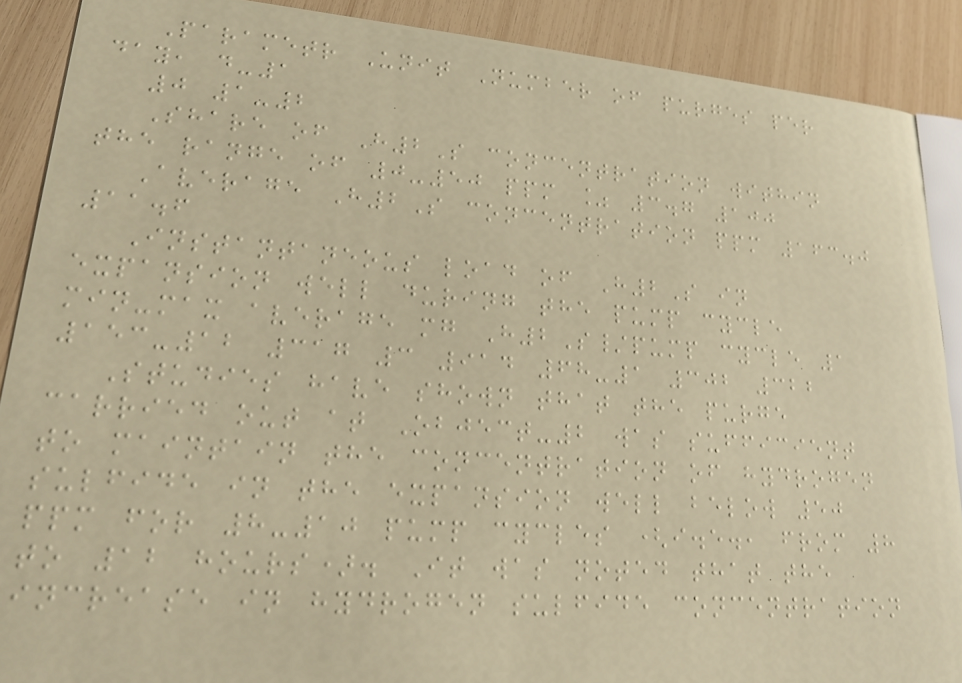Parametr Unit Number of purges per
day, d-1
0 1-2
Share of H2S concentration within
the range of 0-50 ppm % 3.7 100
Average H2S concentration ppm 163.0
11.6
Instantaneous load of H2S in
expansion well during the pump cycle
min-max average mg H2S/pump cycle 1
153-12 317 3 914 68-1 302 322
Studies have shown that the purge
carried out at Object-2 was sufficient
to maintain the concentration of hydrogen
sulfide in the expansion well below 50
ppm for 8-10 pump cycles (i.e., from 8
to 12 hours). It was noted that the
increase in hydrogen sulfide concentration
